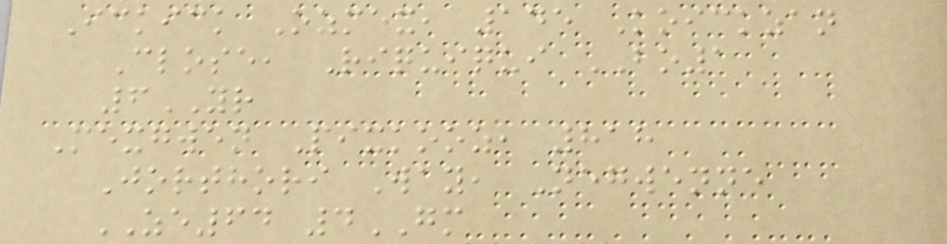Ickick Ozmex, 145 Koickzan
Close, Riquiqui BO1
6YR
Mexgwen Pixkooz, 818
Jorthori Way, Negwenne
ZE64 4GM
